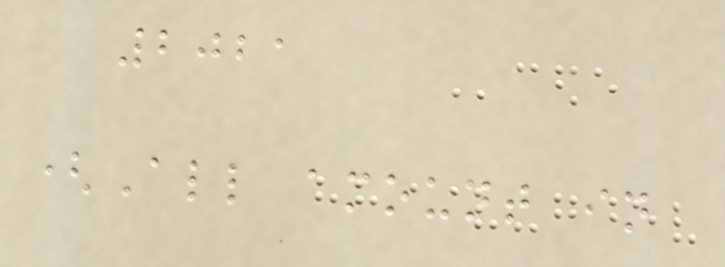2021
(All amount in
